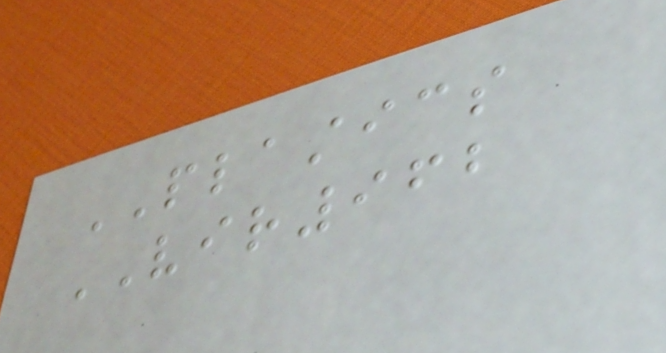PLASTICS
VIR962
